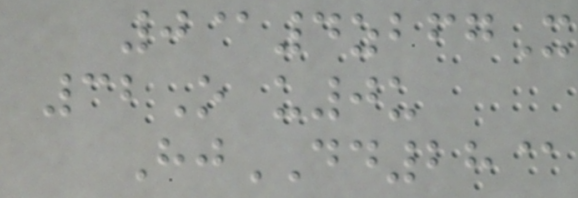0@4zbfgX
32O u0u
HjDD28@
